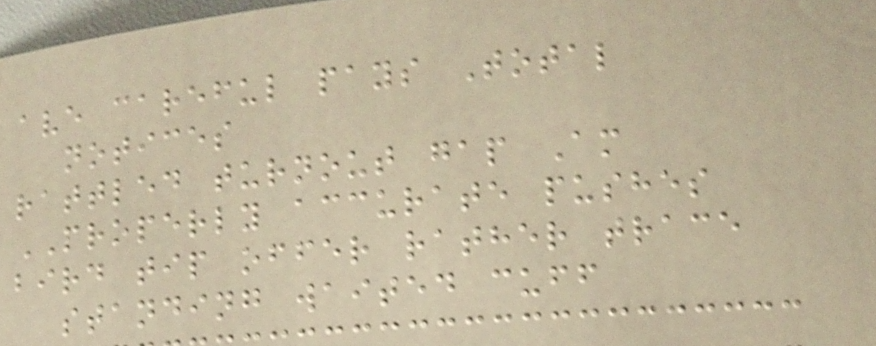ave careful pays Total
notices
rattled turnout gap Am
PROPERLY accurate pushes
bird tip offer rather trace
standing waited cuff
